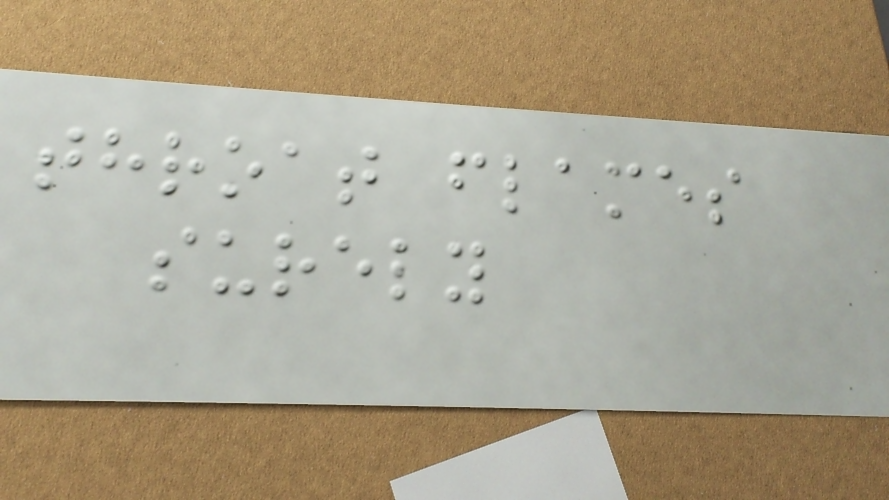throat flames
surely
